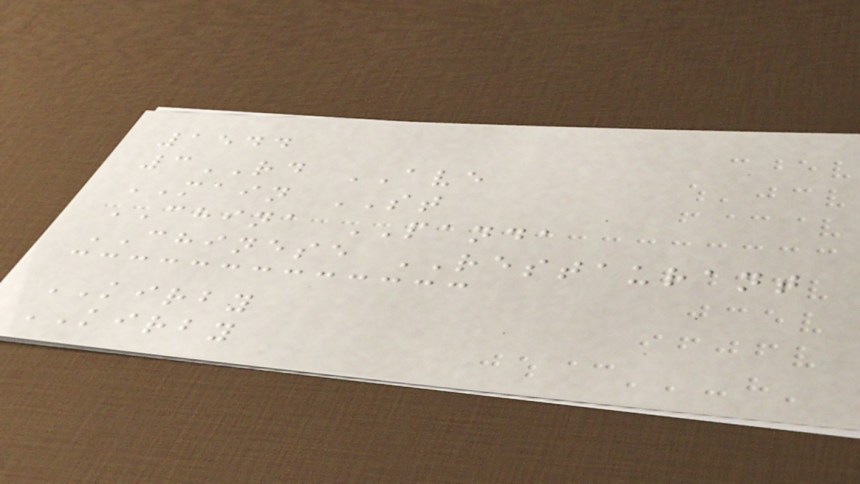1544
3RD AVE
MAIN ST
CHINA PANDA
CHINESE RESTAURANT
KIRBY
KIRBY
